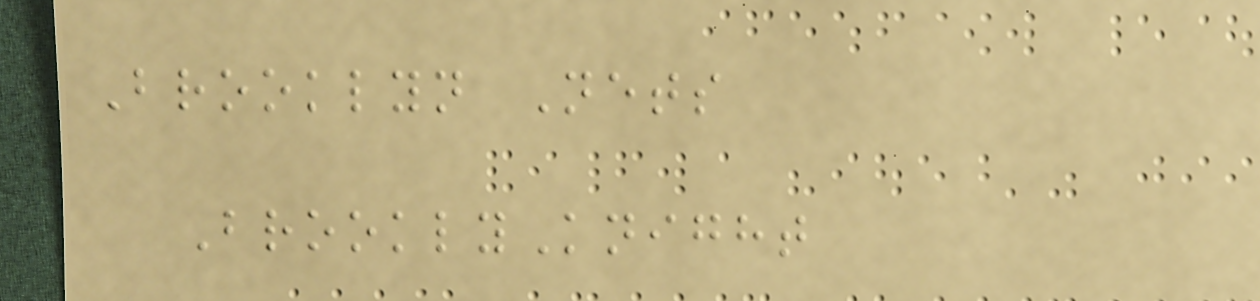Brooklyn Nets
BrooklyKnight
